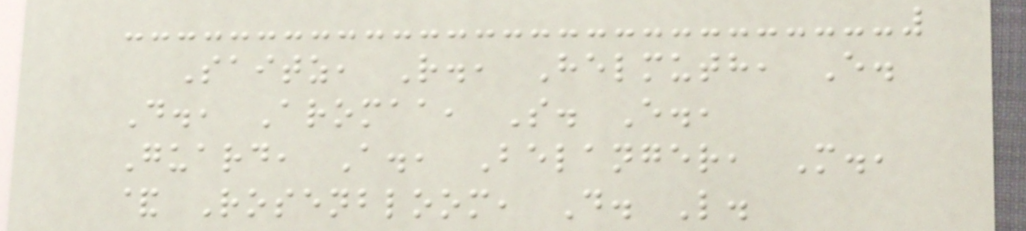Saitz, R., Helmuth, E.
D., Aromaa, S. E.,
Guard, A., Belanger, M.,
& Rosenbloom, D. L.
